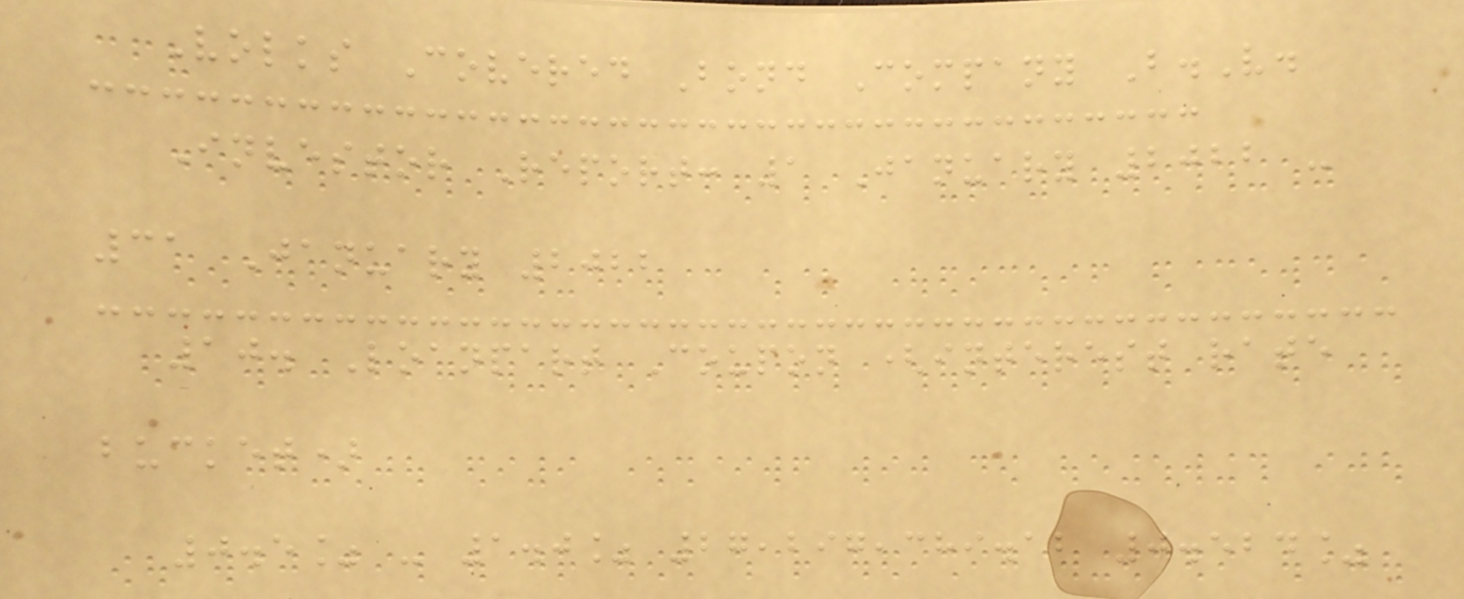Volks Covered Bond Company B.V.
Investor Report: 1 January 2022 -
31 January 2022
10. Loanpart Coupon (interest rate
bucket)
0.5% - 1.0% 27,297,389.12 0.524%
